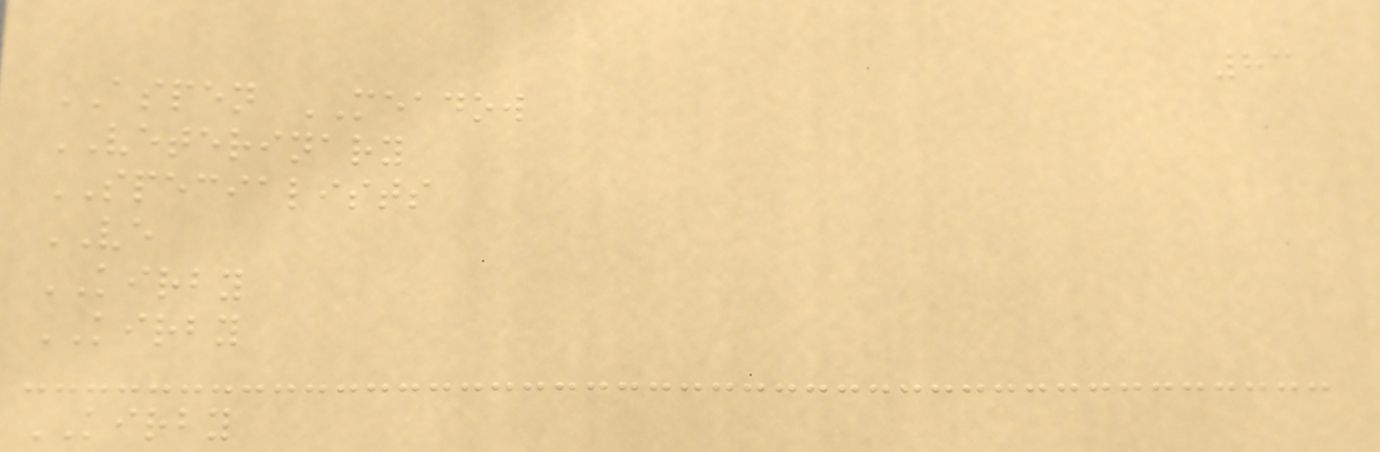83
ASPEN MEADOW
VETERINARY
SPECIALISTS
VE
KIRBY
KIRBY
KIRBY
